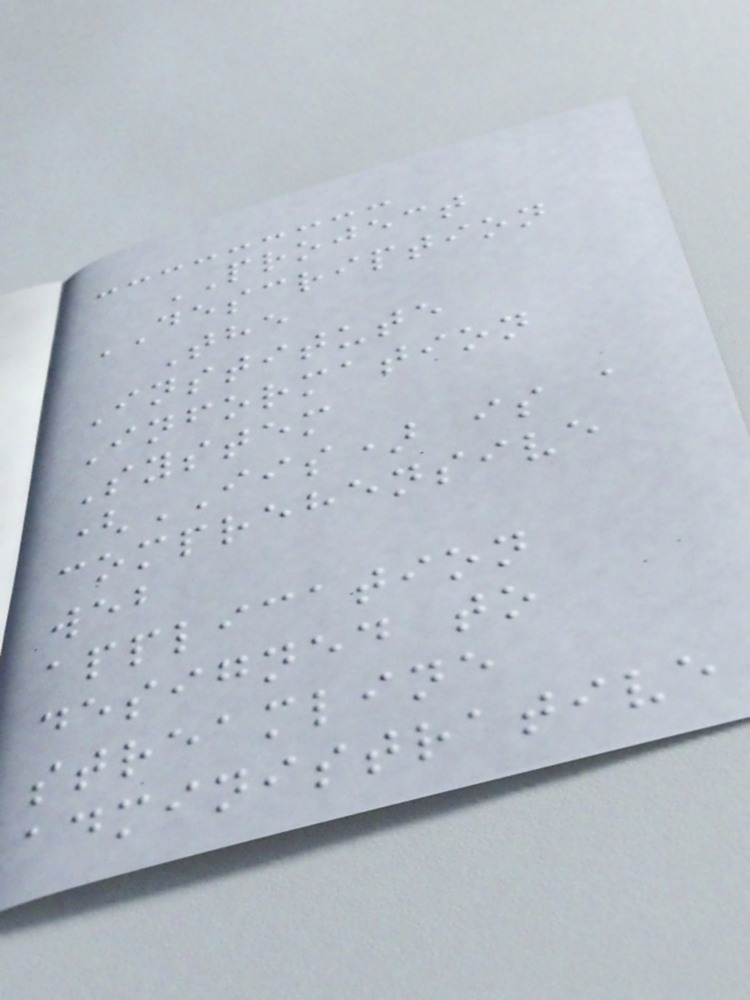PROJECT
DESCRIPTION
The
Institute
Information
System
(IIS) is a
comprehensive
web
application
designed to
streamline
administrative
